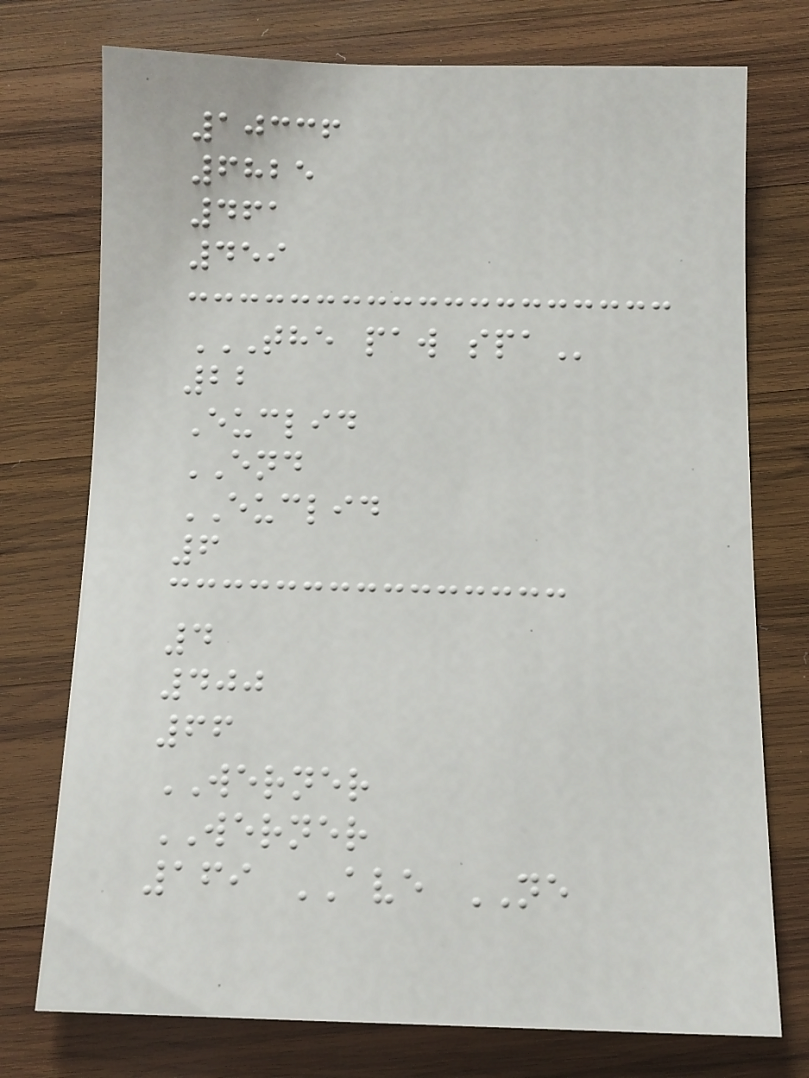10336
6825
461
459
THE PAW SPA
22
Euclid
END
EUCLID
6
4
400
66
WERNER
WERNER
169 AVE NE
